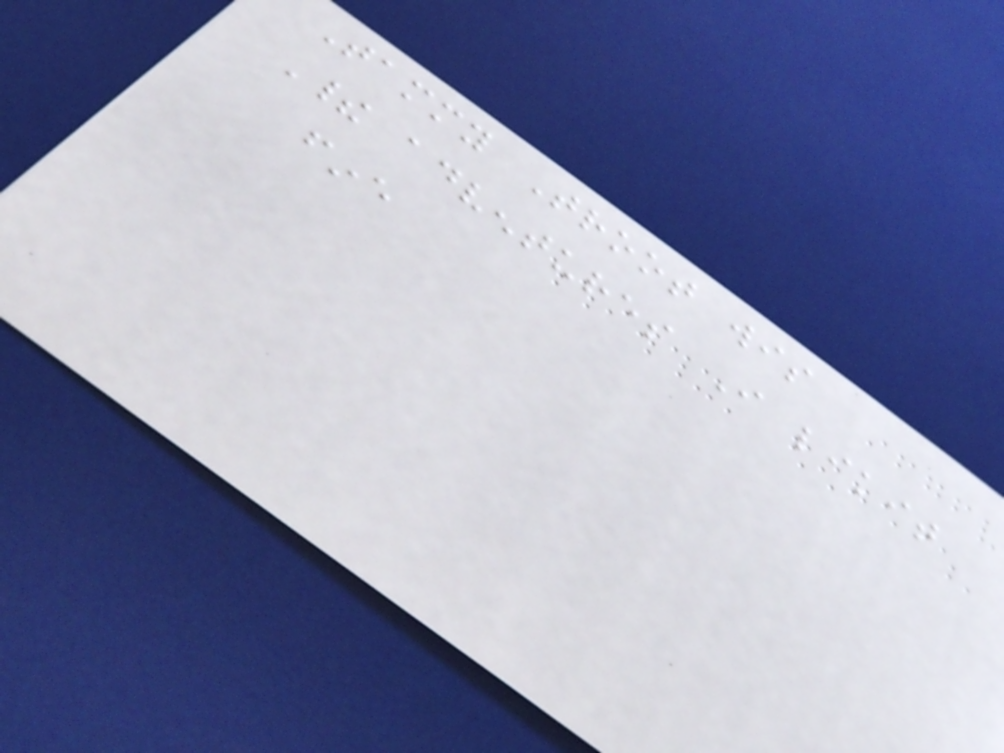Tammy Troot wis
Their adventures I likit
fine
